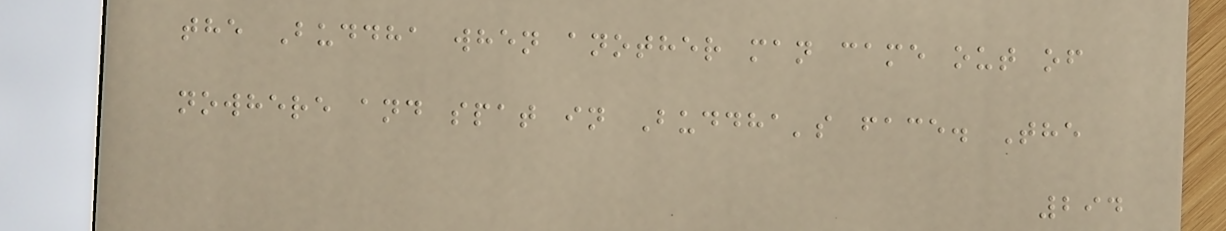the Buddha when another man came out of
nowhere and spat in Buddha's face. The
294
